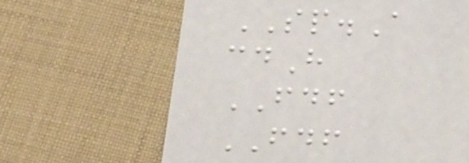SP.A
cdH
FDF
FDF
